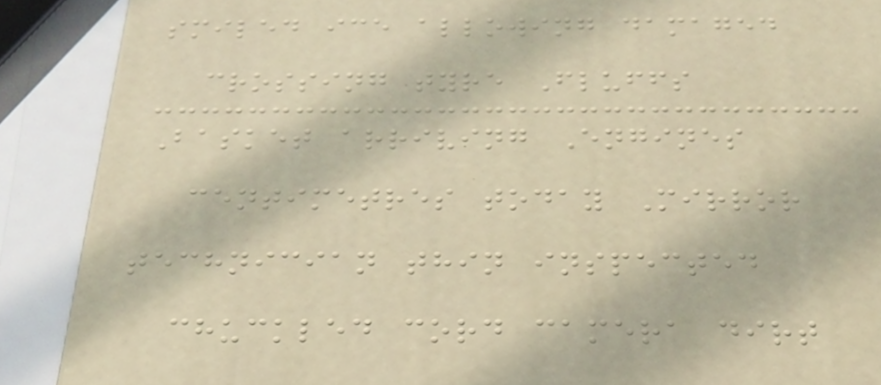smiled ice allowing damaged
crossing tyre Fluffs
Basket arriving Engines
centimetres today Mirror
technician thin inspected
chuckled cord camera dirt
